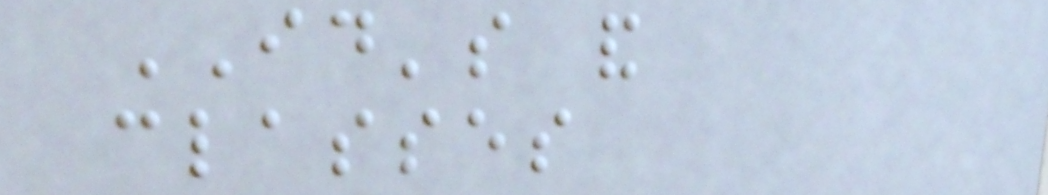ID's and
classes
